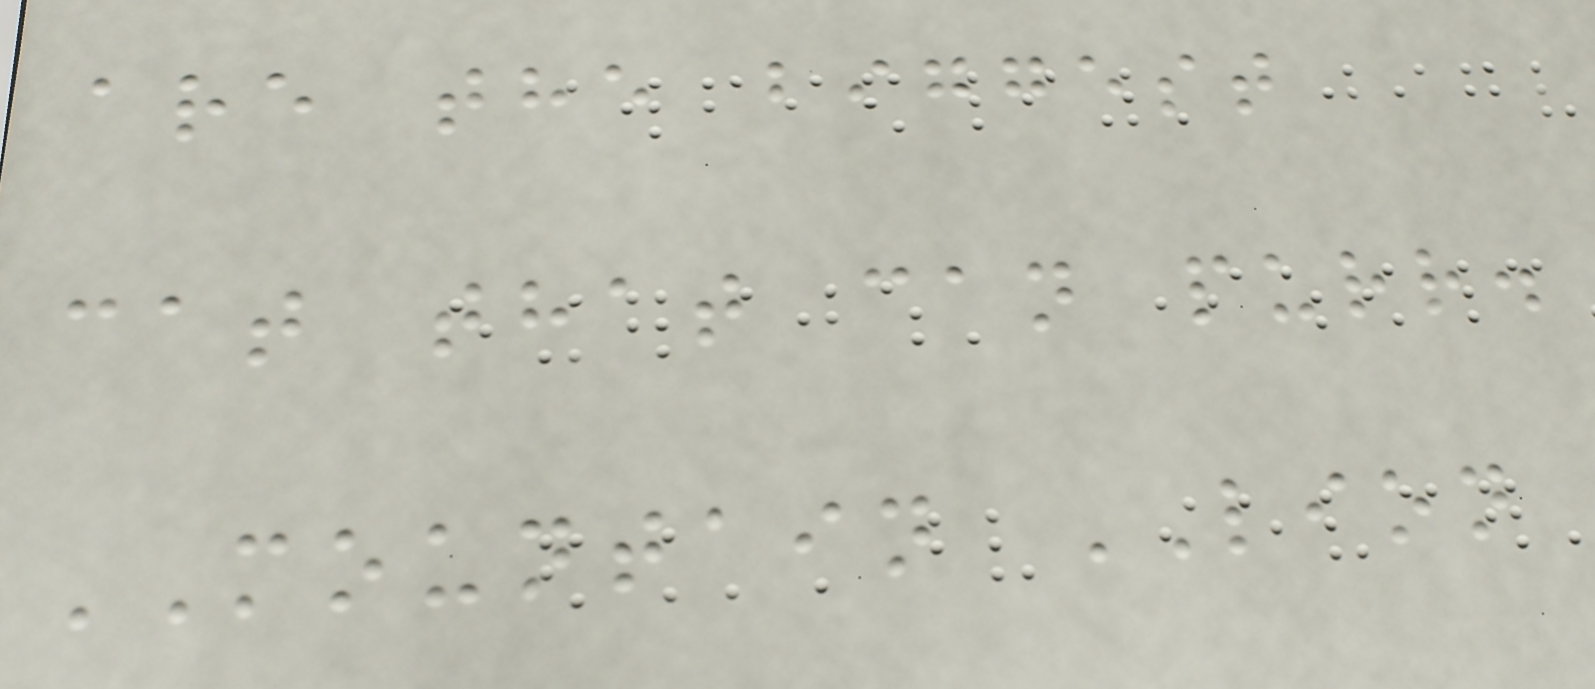are the biggest
cat that can purr.
MOUNTAIN LION
